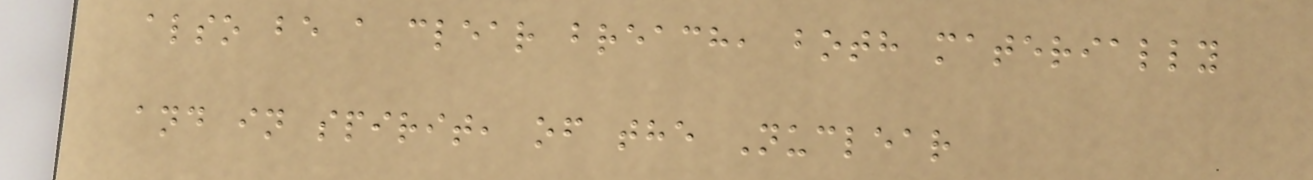also be a clear breach, both materially
and in spirit, of the Nuclear
